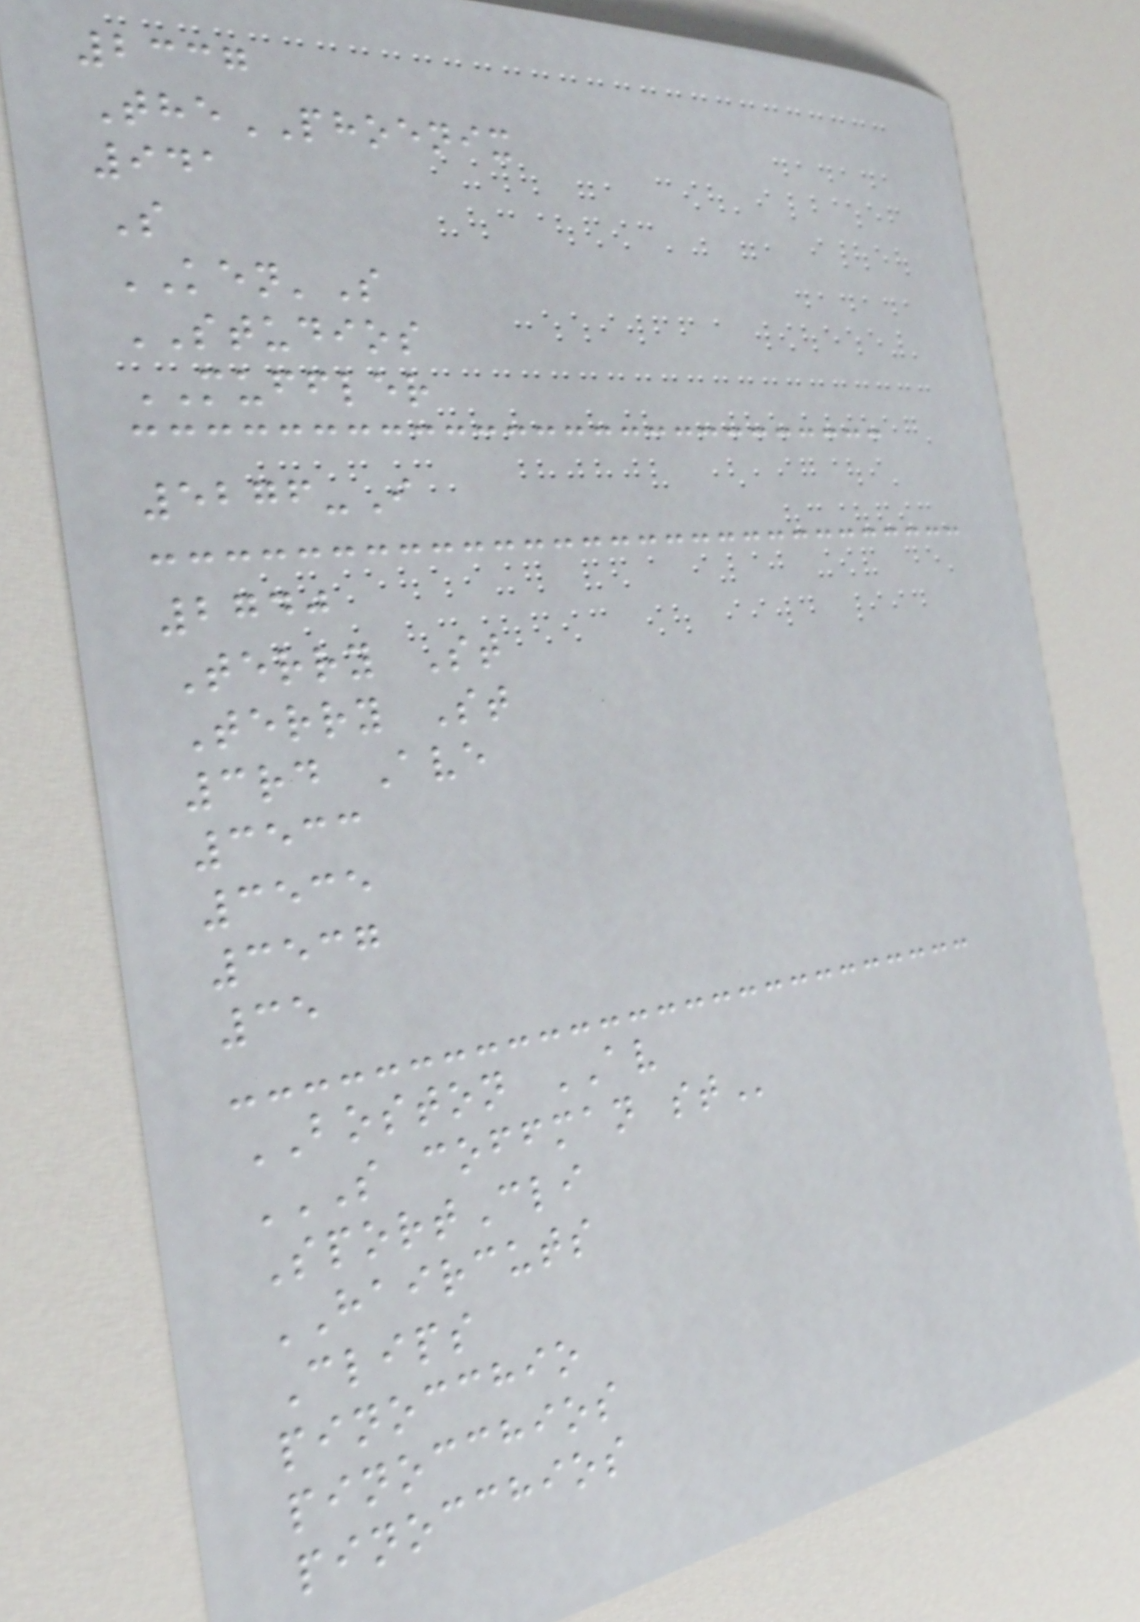2337
ThePHOENIX
941
S
KEN'S
STUDIOS
MUFFLER
5276-I
2740
Terry St
Terry St
3rd Ave
3533
3535
3537
35
BOSTON AV
S COFFMAN ST
SportCli
HAIRCUTS
Clips
pinocchio
pinocchios
pinocchios
